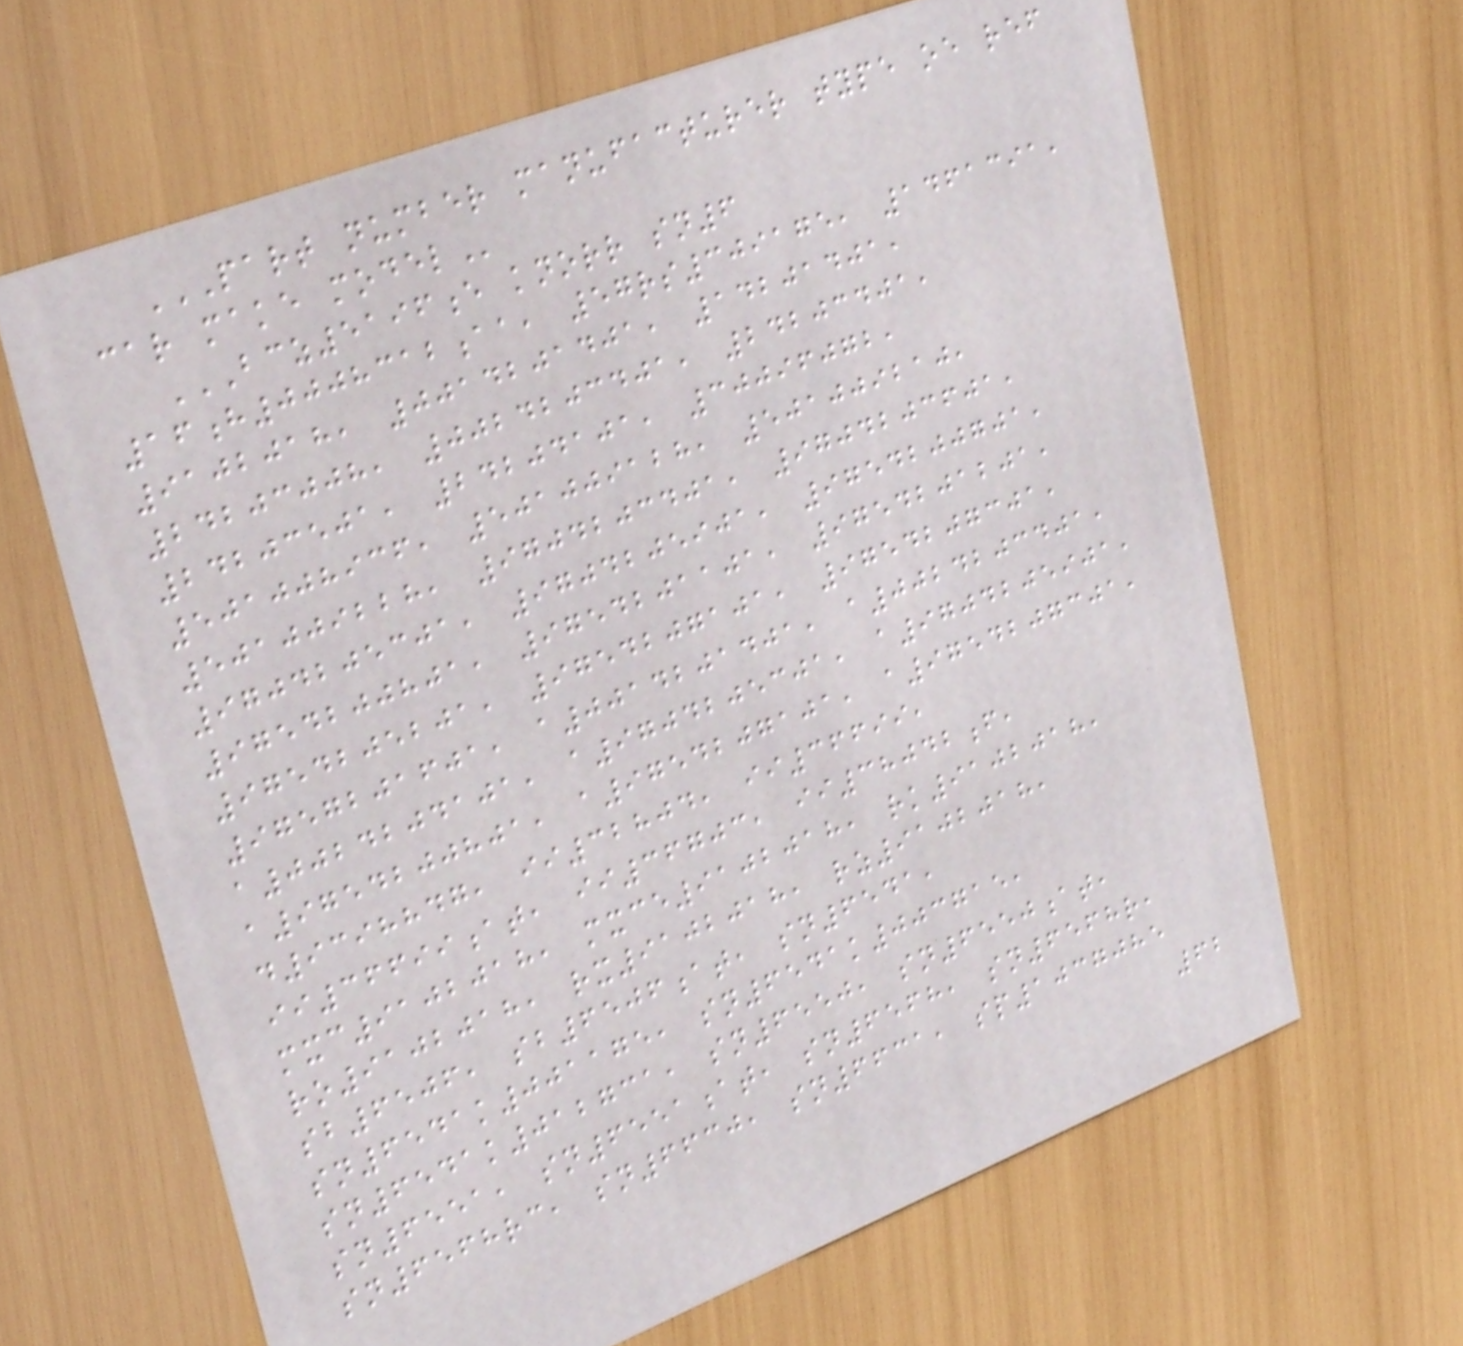PART NUMBER MANUFACTURER TYPE OE REF
CAR MAKE MODEL
BCZ5196E KNORR SN6
16H0008312AA, 57RS309175, 1461391,
9102018, 0014201401, 14201401,
24203008, 0024203401, 24203401,
24203501, 24204101, 30096072,
501008936, 501009128, 501009210,
501009228, 9704203401, 9704203601,
9704205301, 9704205901, 9754200701,
9754200801, 9754201101, 9754201201,
9754205201, 9754207101, 9754207301,
9757201601, A0014201401, A0024203401,
A0024204101, A9704205301, A9704205901,
A9754200801, A9754207101, A9754207301,
D9398847, II32804, II36699,
II36699AT, II36703, II38042F,
MXC9102018, MXCE9102018, RK9102018,
RO9102018, RX9102018, RZ9102018,
SB6506, SB6506AT, SN6541,
SN6541K001175, SN6541K003715,
SN6541K012731, SN6550, SN6550AT,
SN6551, SN6551AT, SN6568, SN6568R,
SN6568RC, SN6630, SN6631, SP1037085
62
